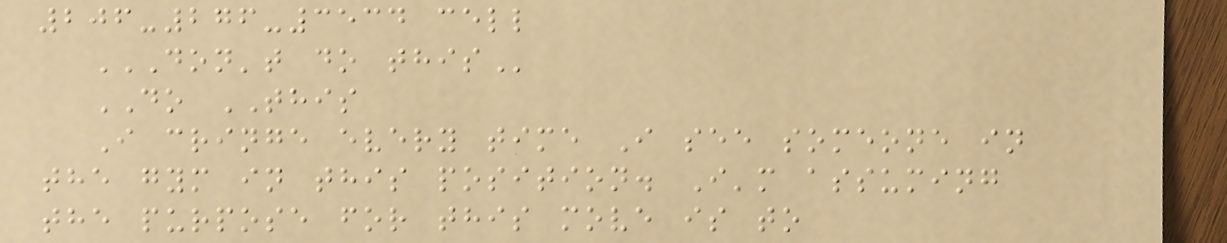206-276-3534 cell
DON'T DO THIS
DO THIS
I cringe every time I see someone in
the gym in this position. I'm assuming
the purpose for this move is to
